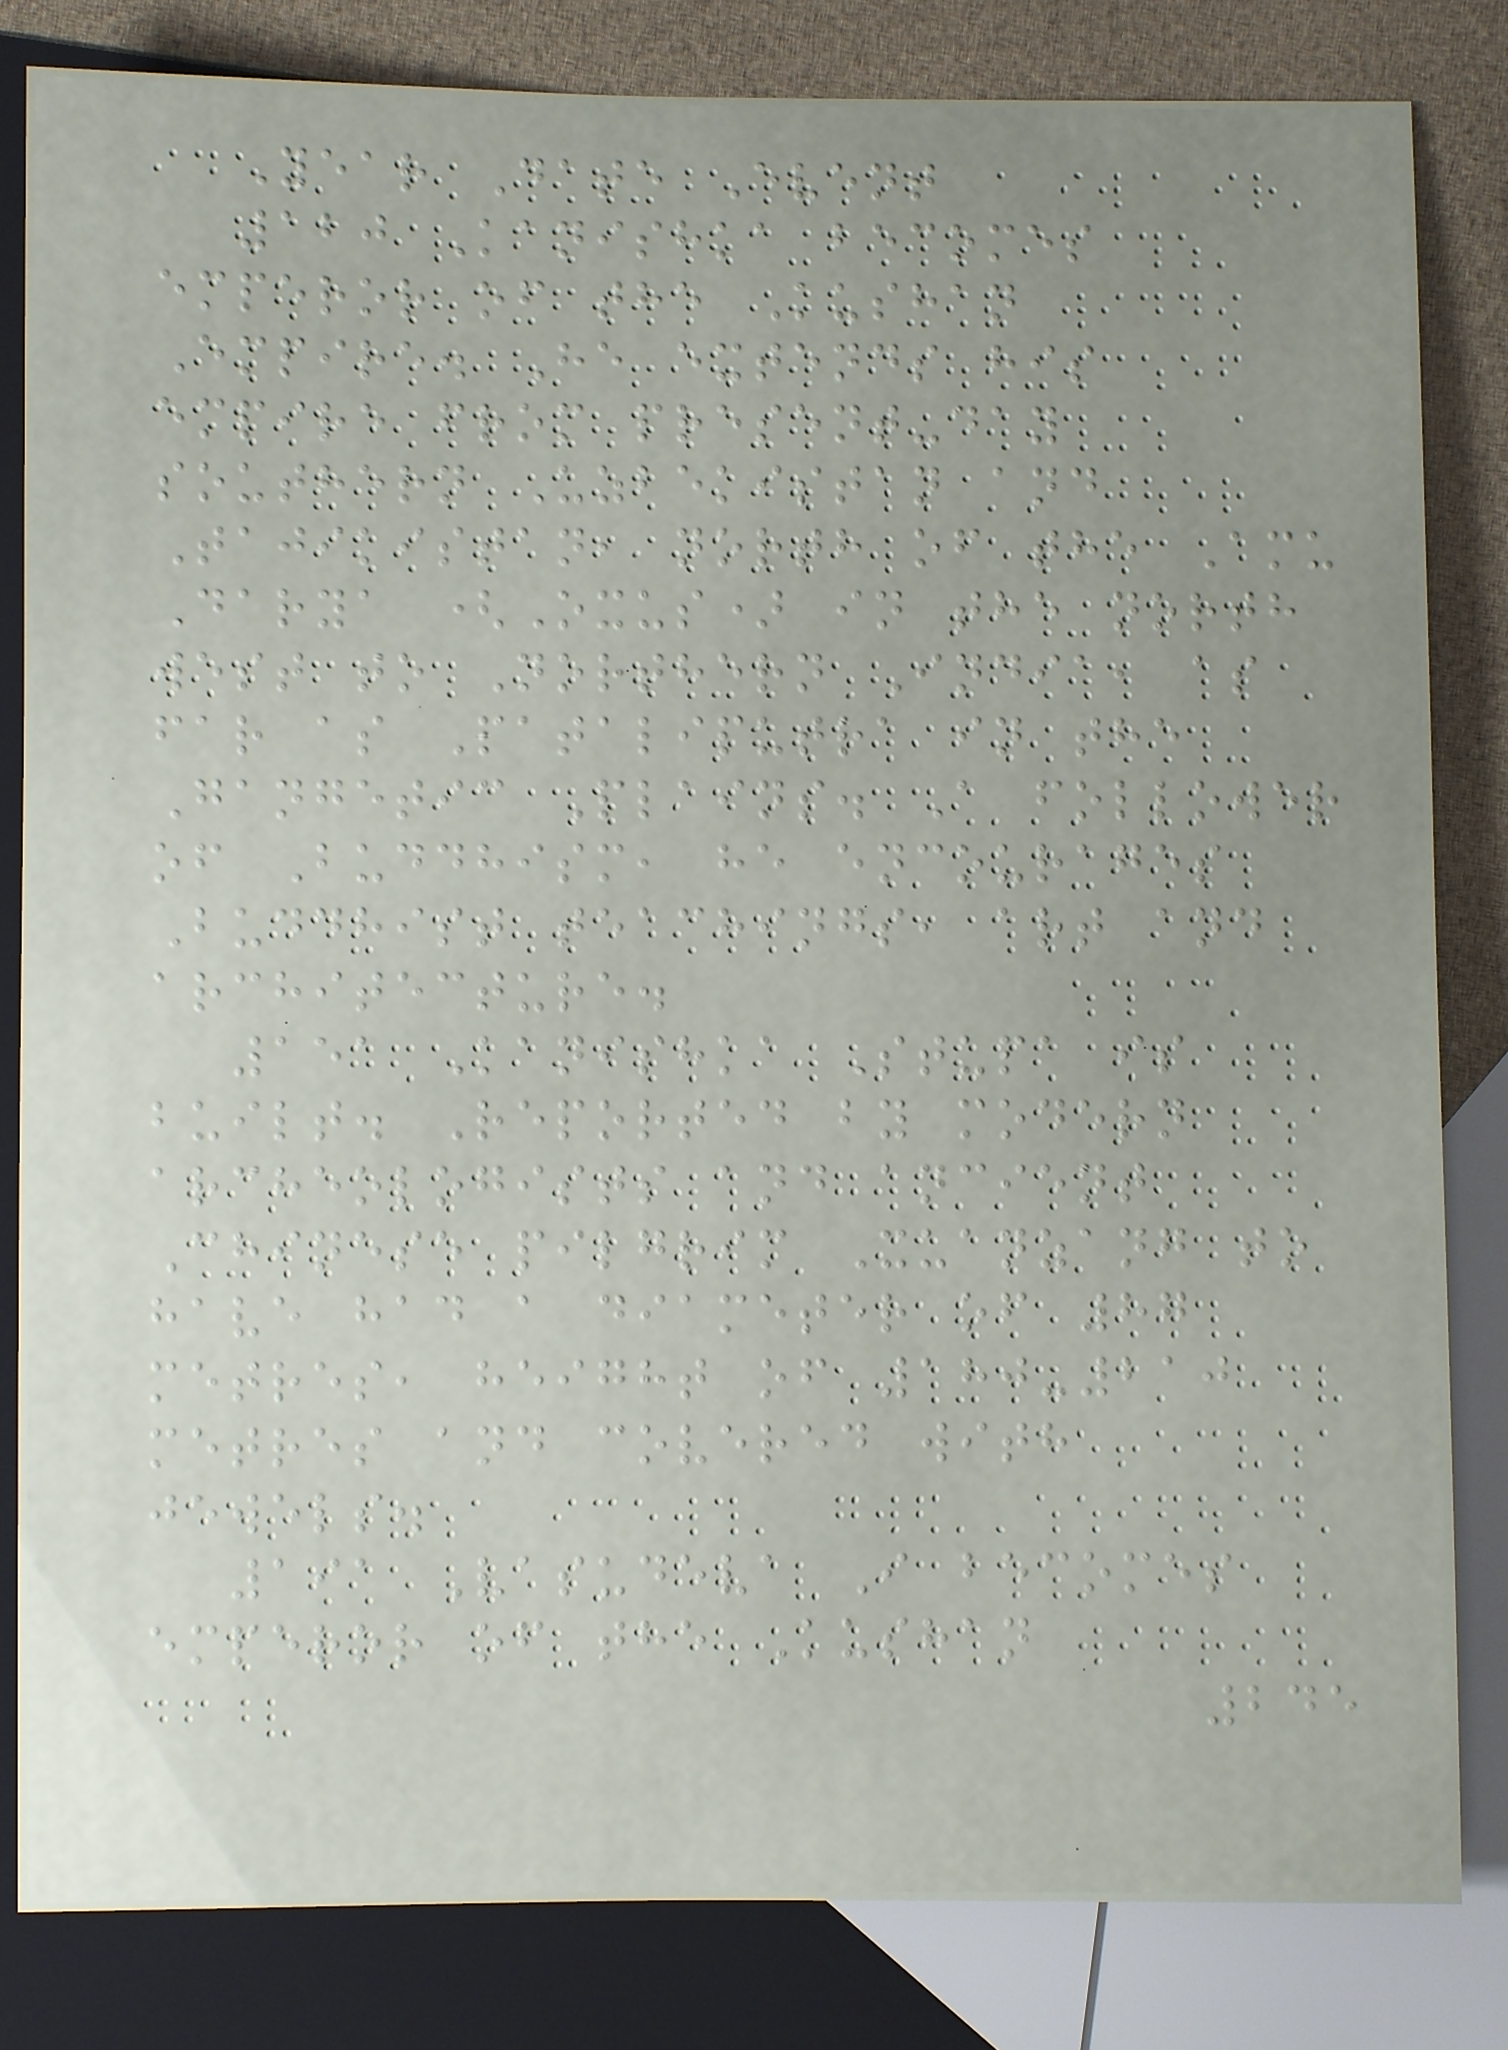Year Date Event
120 Kanishka becomes
emperor of the Kushan
Empire. He extends his
empire from present-day
southern Uzbekistan and
Tajikistan, north of the Amu
Darya (Oxus) in the north
west to Northern India, as
far as Pataliputra in the
Gangetic Plains. A follower
of Buddhism, he encourages
Buddhist teachings, art and
architecture.
151 Kanishka Stupa is
built. Reported by modern
archeologists and ancient
Chinese pilgrim Xuanzang to
have had a diameter of 87
metres, height of 180-210
metres and covered with
jewels.
191 Vasudeva I becomes
emperor of the Kushan
245
